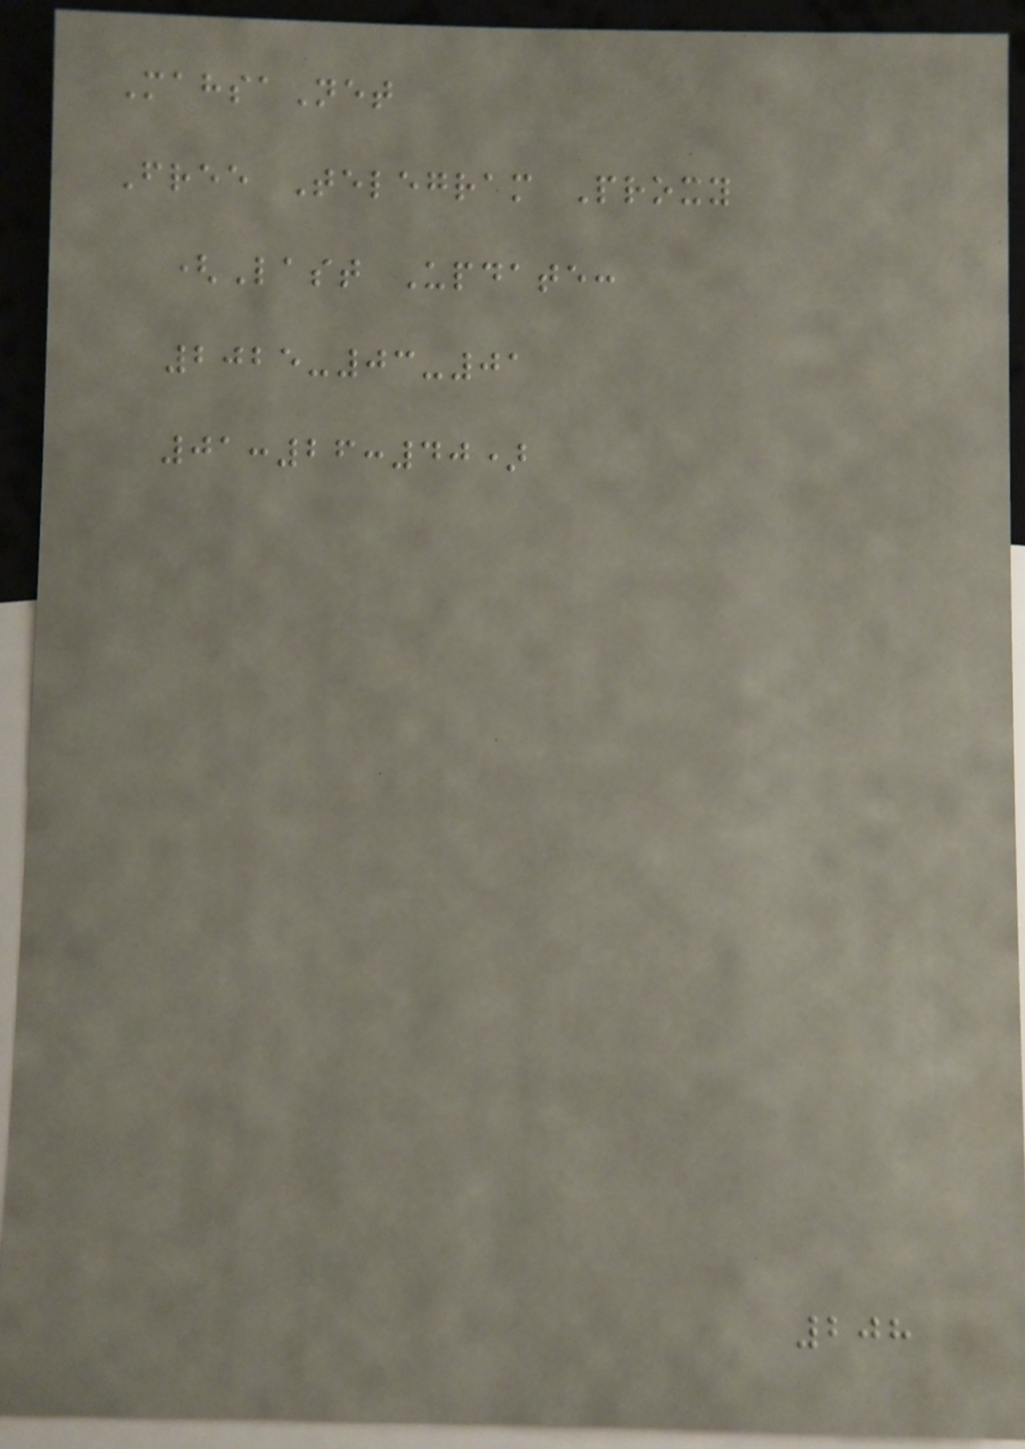MahsaNet
Free Telegram Proxy
(Last Update:
2025-03-01
01:26:40)
208
